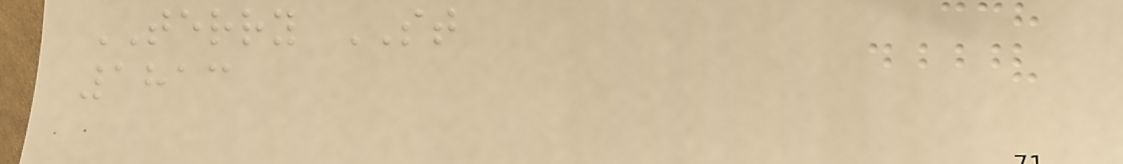TERRY ST
1813
